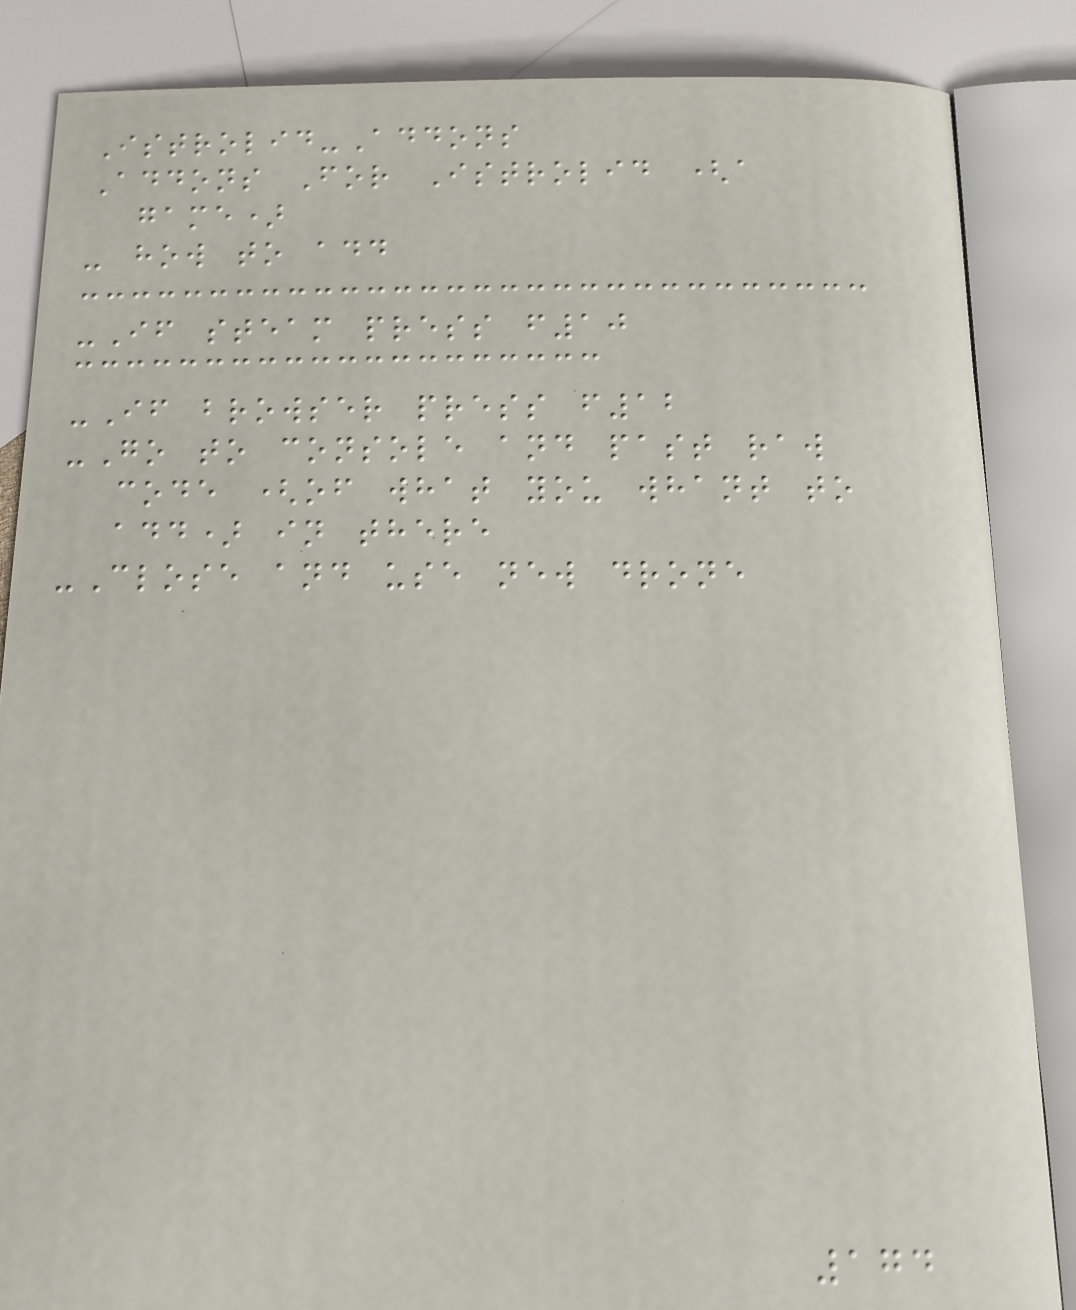Istrolid-Addons
Addons For Istrolid (a
game)
- how to add
-If steam press f10
-If browser press f12
-Go to console and past raw
code (of what you whant to
add) in there
-Close and use new drone
174
